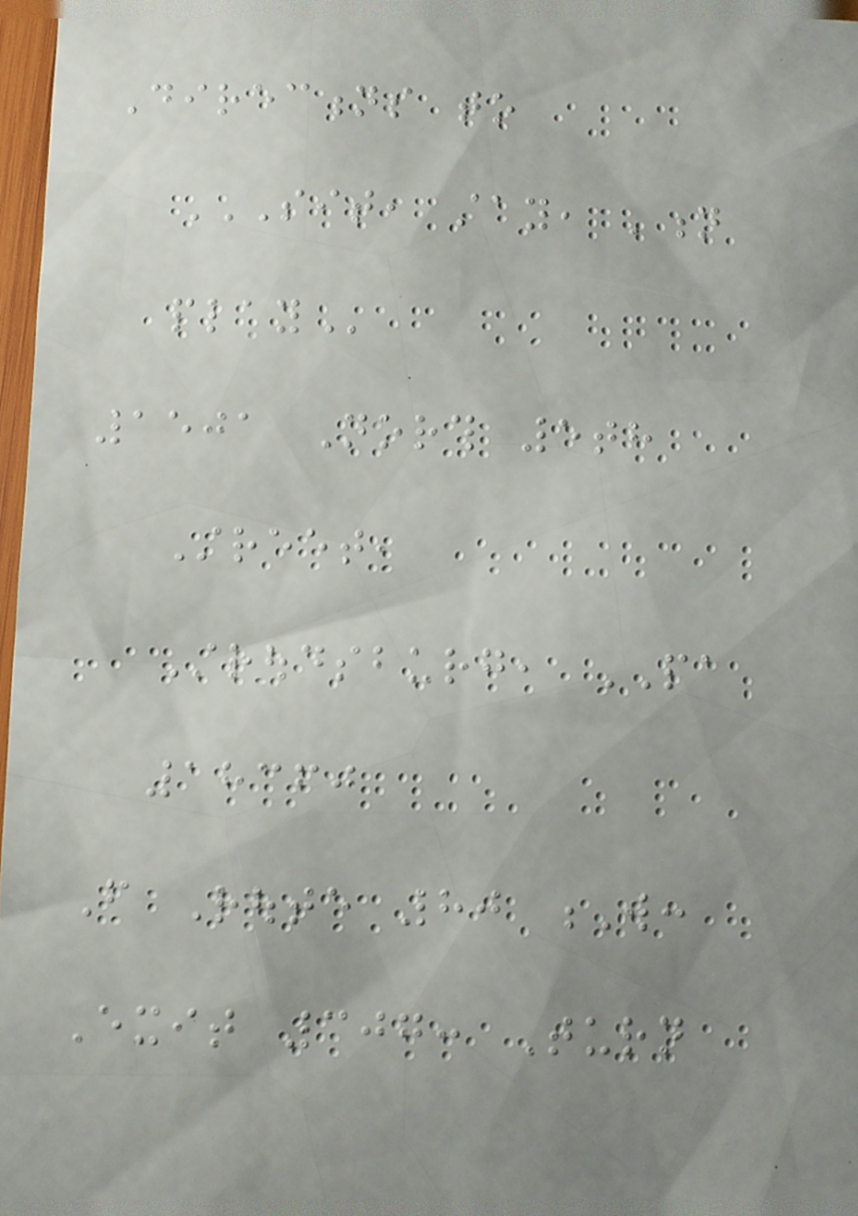Directions to
SIT, STAY, 'N
PLAY
1501 North 5th
Street,
Stroudsburg, PA
18360
From Route 80 W:
Exit 307: Turn
